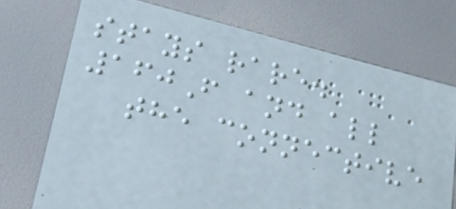stays rare.
160F and all
the connective
